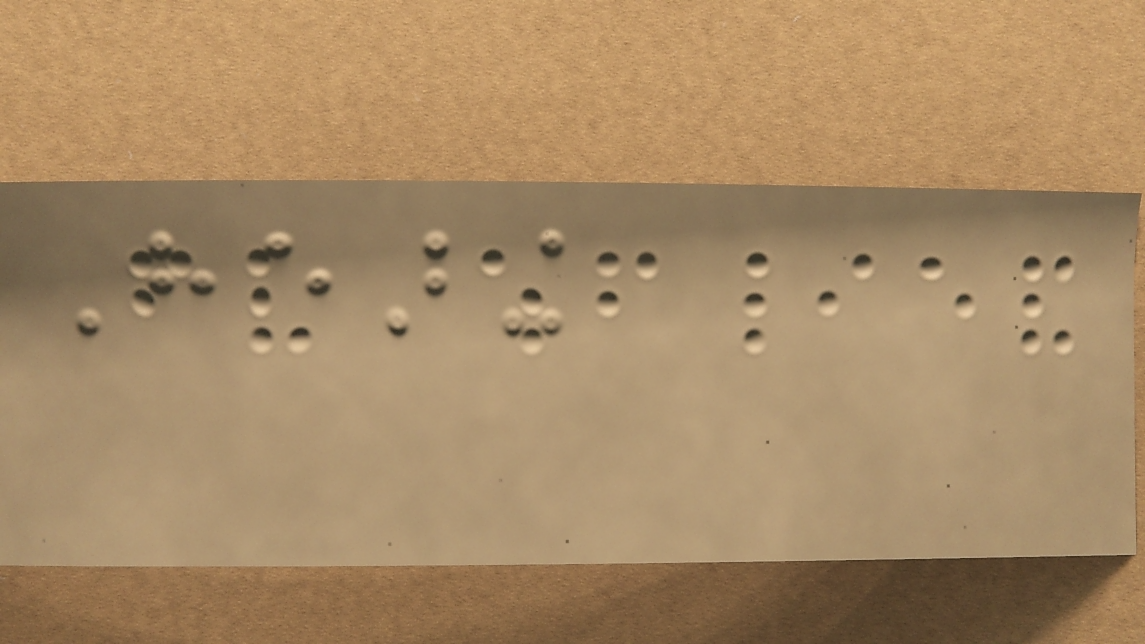Hearing
